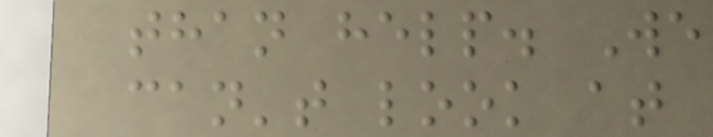than help. We
can't look at
